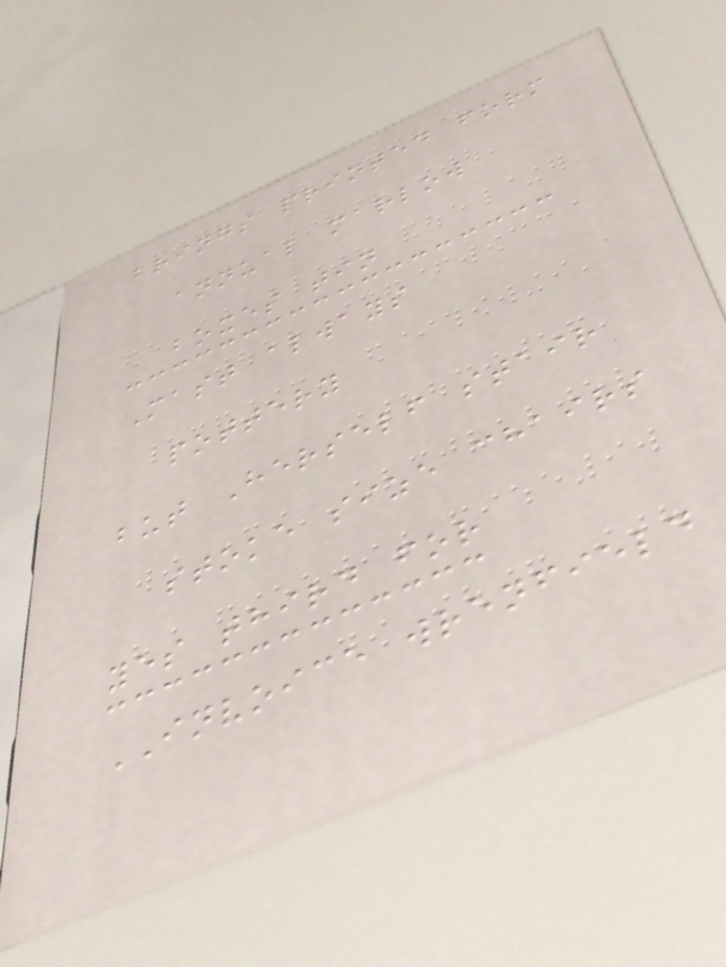brings printed form
annual marlow
boxes tin
Mast always
pottery
but Herself stair
stoke size chairs
yes third for
INVOICE wrenfield
